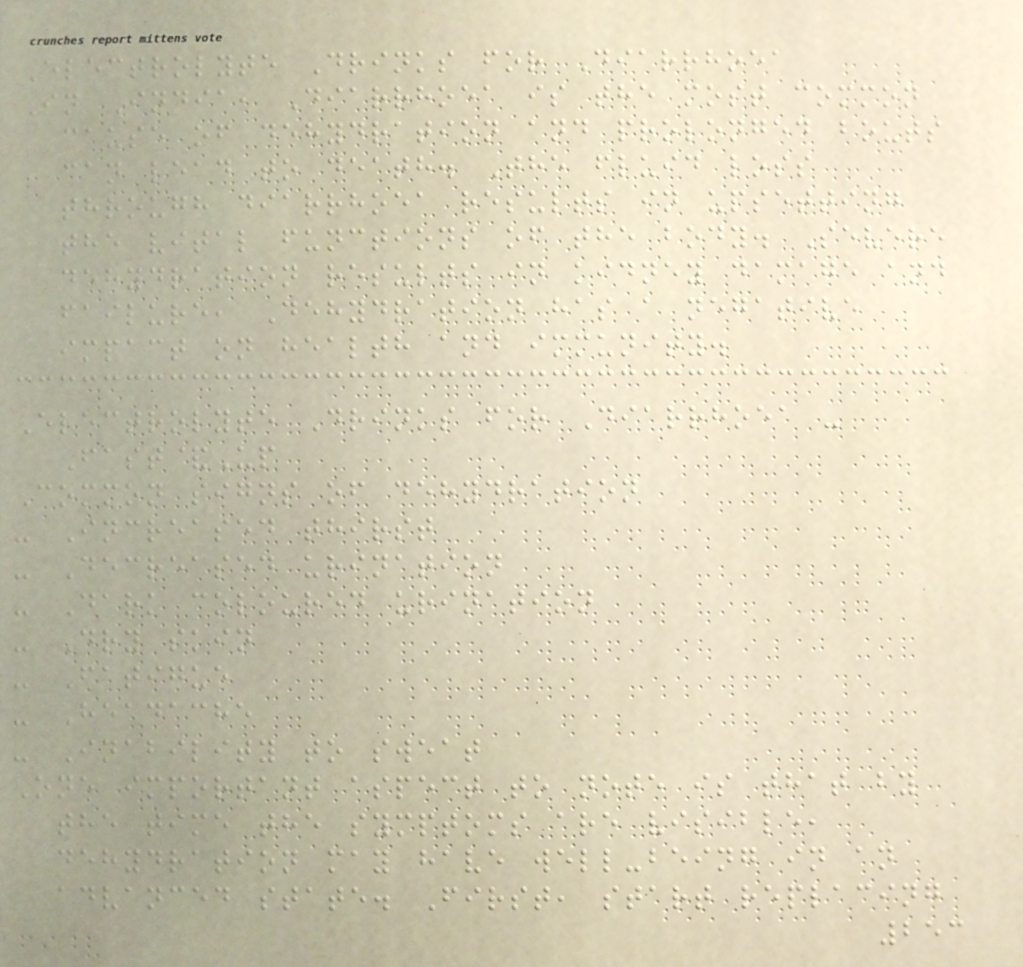Electrolyte Drinks for Diarrhoea
In India, Diarrhoea is the most common
cause of dehydration and prolonged bouts
can lead to death. The fluid loss
through diarrhoea results in upsetting
the vital functions of the body. Severe
dehydration results in kidney damage and
failure, Dehydration has a negative
impact on health and immunity.
Electrolyte Drinks for Diarrhoea -
Fast&Up
Common signs of dehydration
- Increased thirst
- Decreased urination
- Dark coloured urination
- Dry skin
- Fatigue
- Headache
- Inability to sweat
One important aspect to note is that by
the time the symptoms are visible,
dehydration may have well-being in an
advanced state. First, start replacing
253
